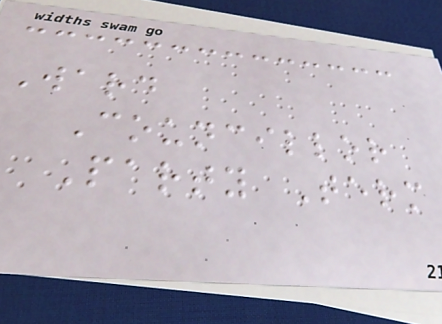Ward
Councillor
Party Term
